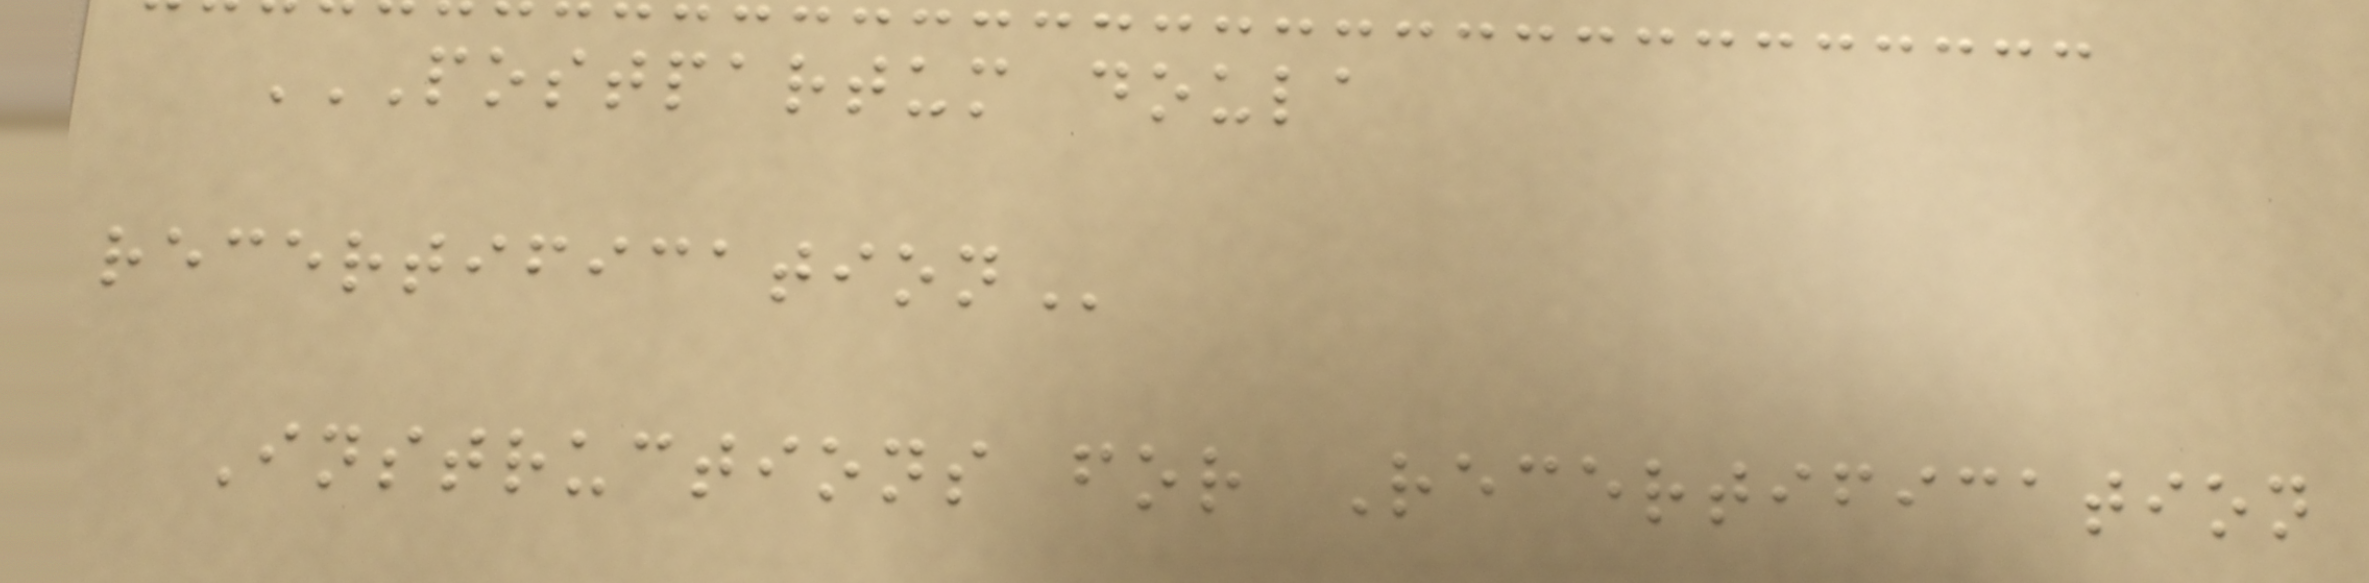POSTPARTUM DOULA
RECERTIFICATION
Instructions for Recertification
